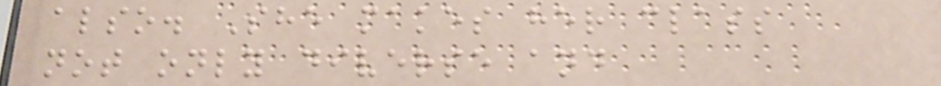also. She makes her class
not only diverse and
